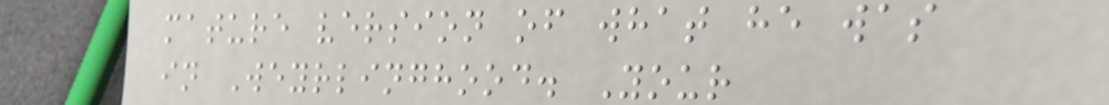mature version of what he was
in Weyrlinghood. Your
